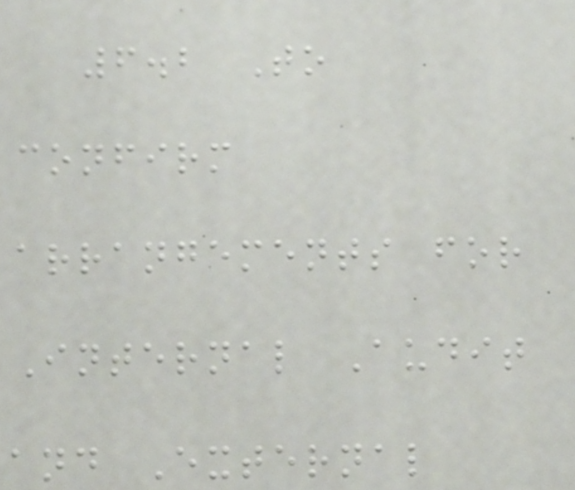6.2 To
confirm
arrangements for
Internal Audit
and External
